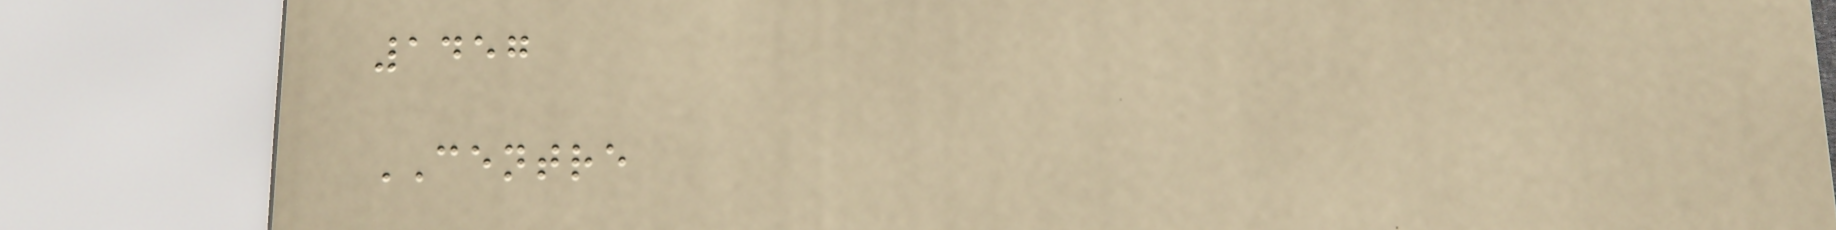1457
CENTRE
